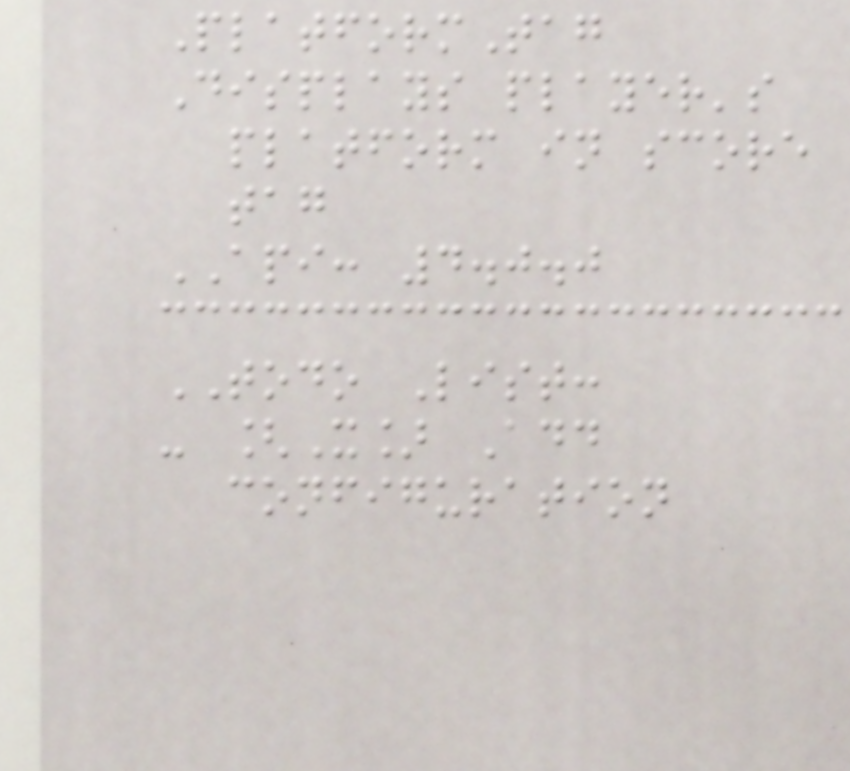PlatformTag
Displays player's
platform in score
tag
API: 4.0.0
TODO List:
- [X] Add
configuration
